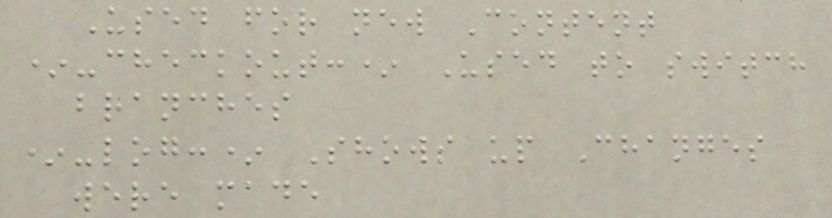Used for new Content
*-checkout:* Used to switch
branches
*-log:* Shows up Changes
were made
